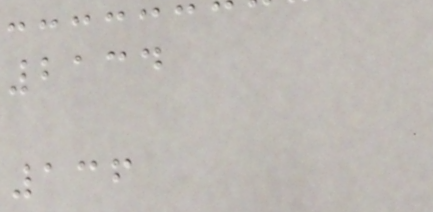2134
136
